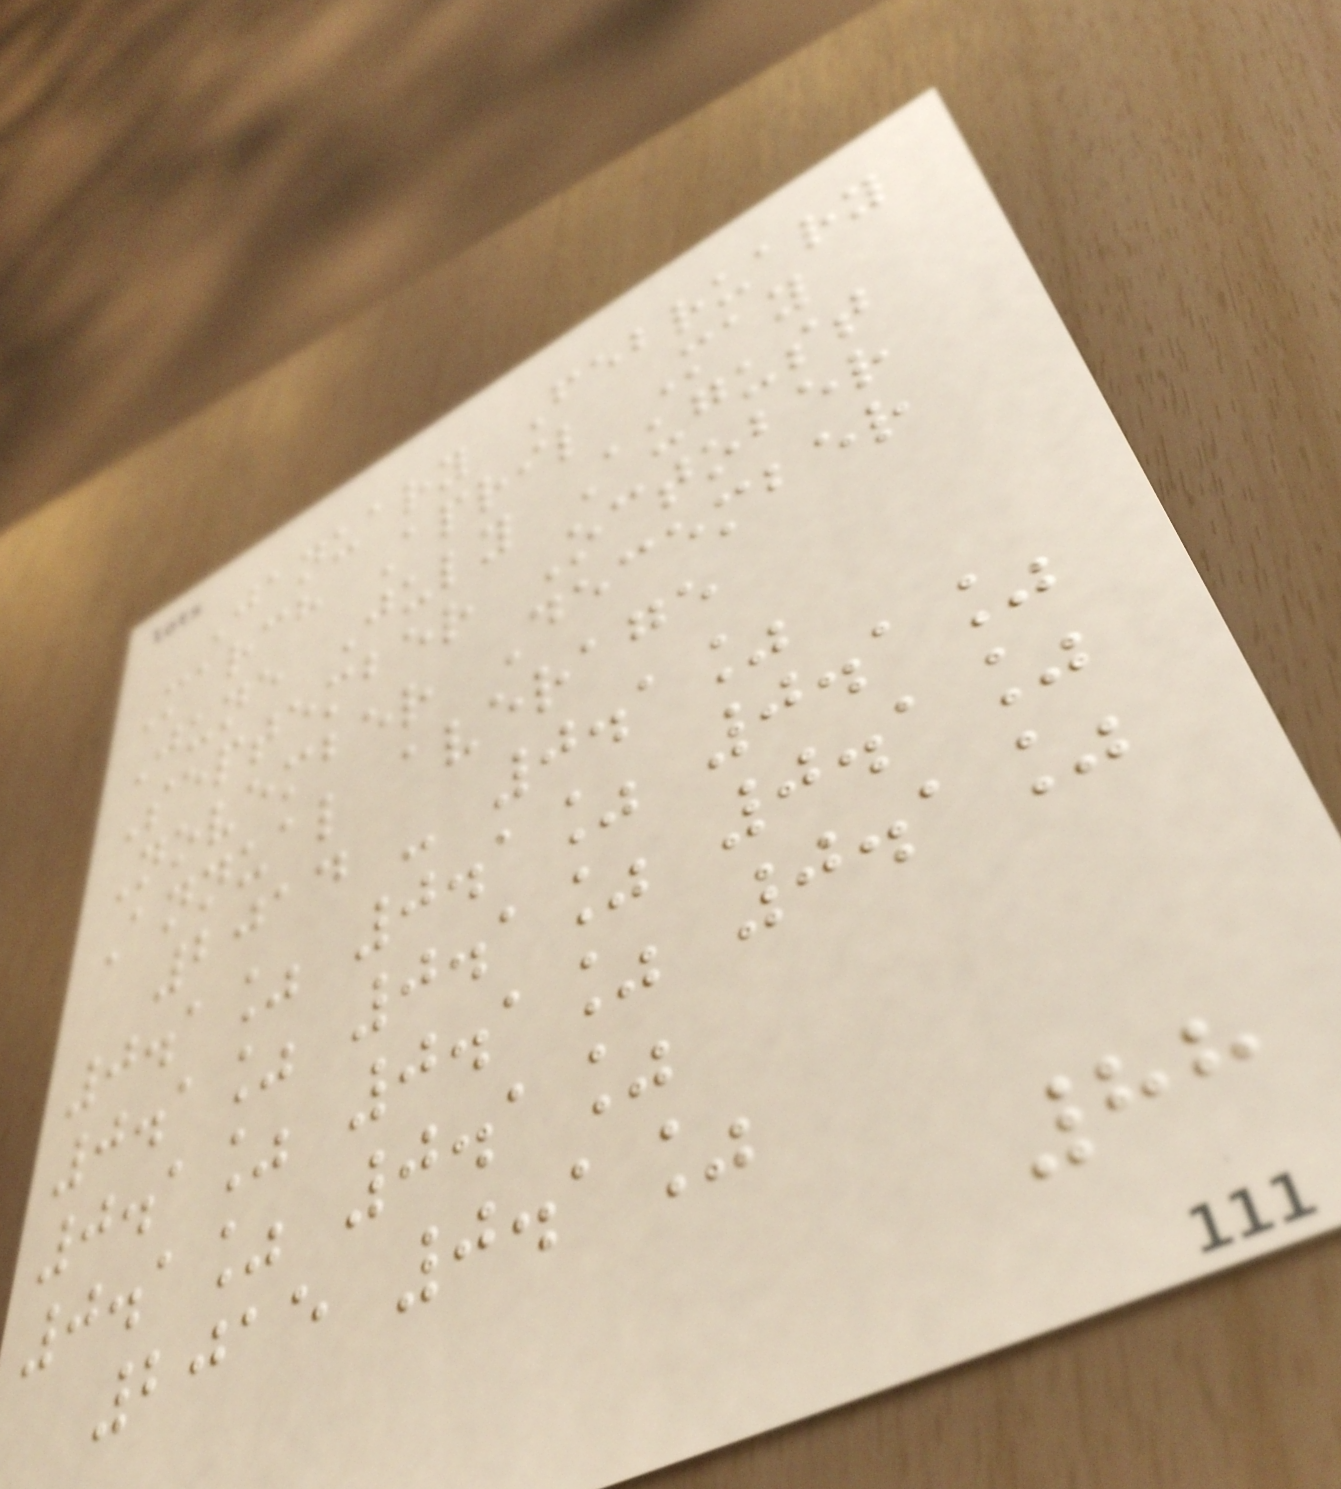January February
March April May
June July August
September October
November December
Annual average
2014 - 0.1%
0.1% 0.1% 0.1%
0.1% 0.1% 0.1%
0.1% 0.1% 0.1%
0.1% 0.1%
2015 0.1%
88
